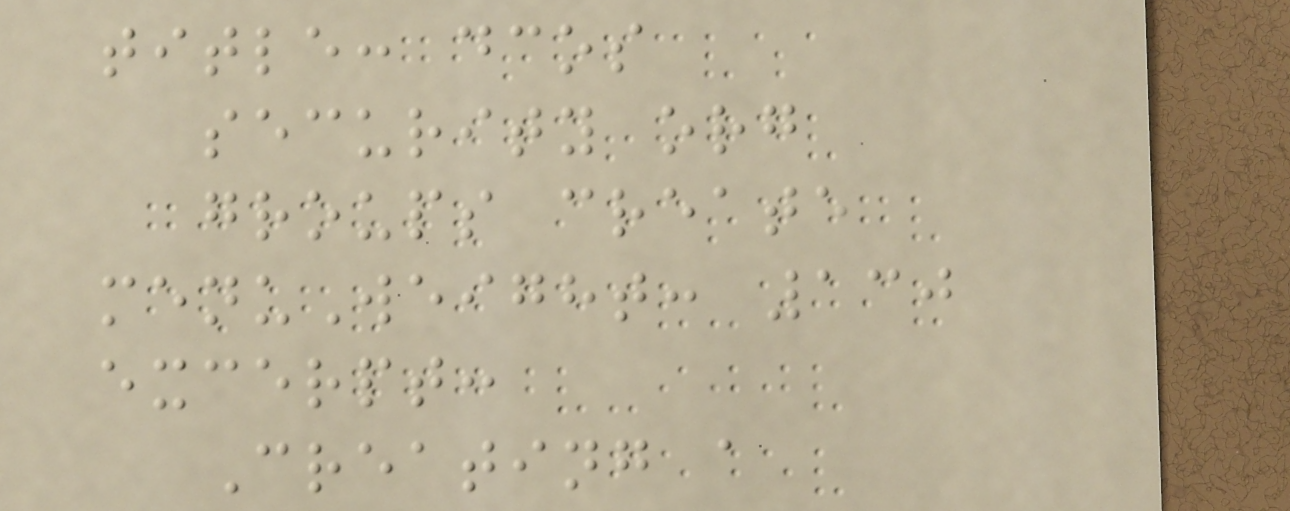title: dcos
security org
groups create
menuWeight: 130
excerpt:
Creating a
